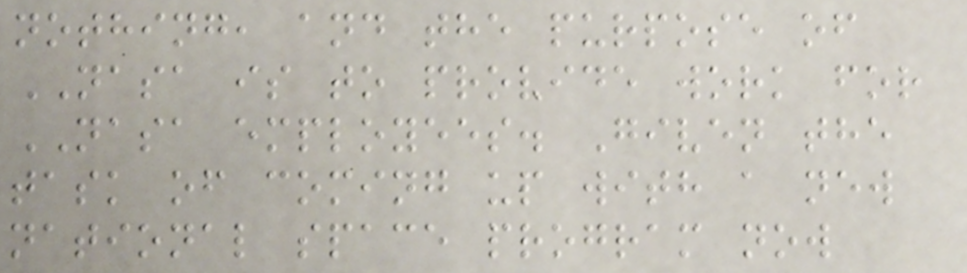nothing, and the purpose of
NASA is to provide work for
NASA employees. Given the
task of coming up with a new
national space program now
